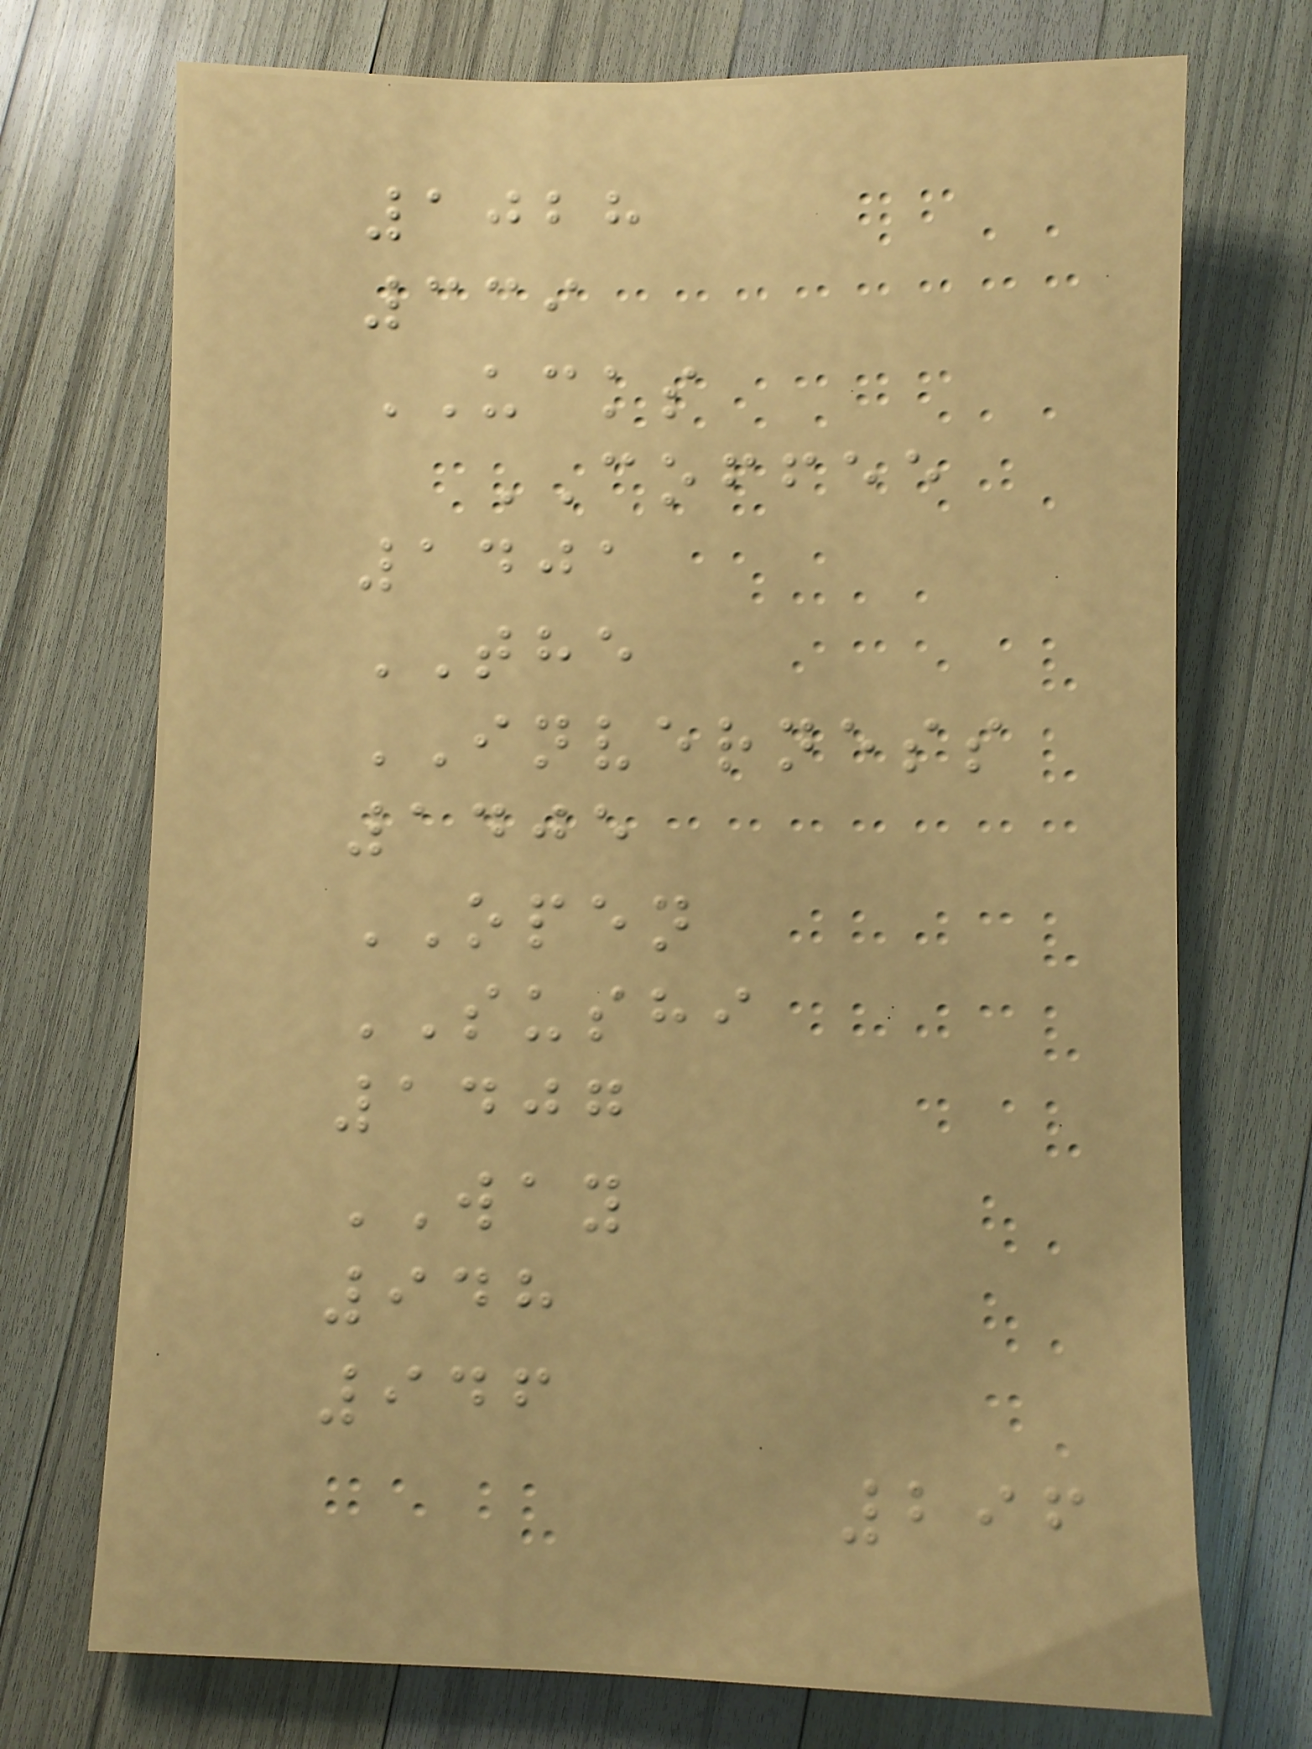1028
339
UCKS
COFFEE
1401
THE
INVERNESS
1405
OPEN
SUSHI
1407
WAY
948
946
296
